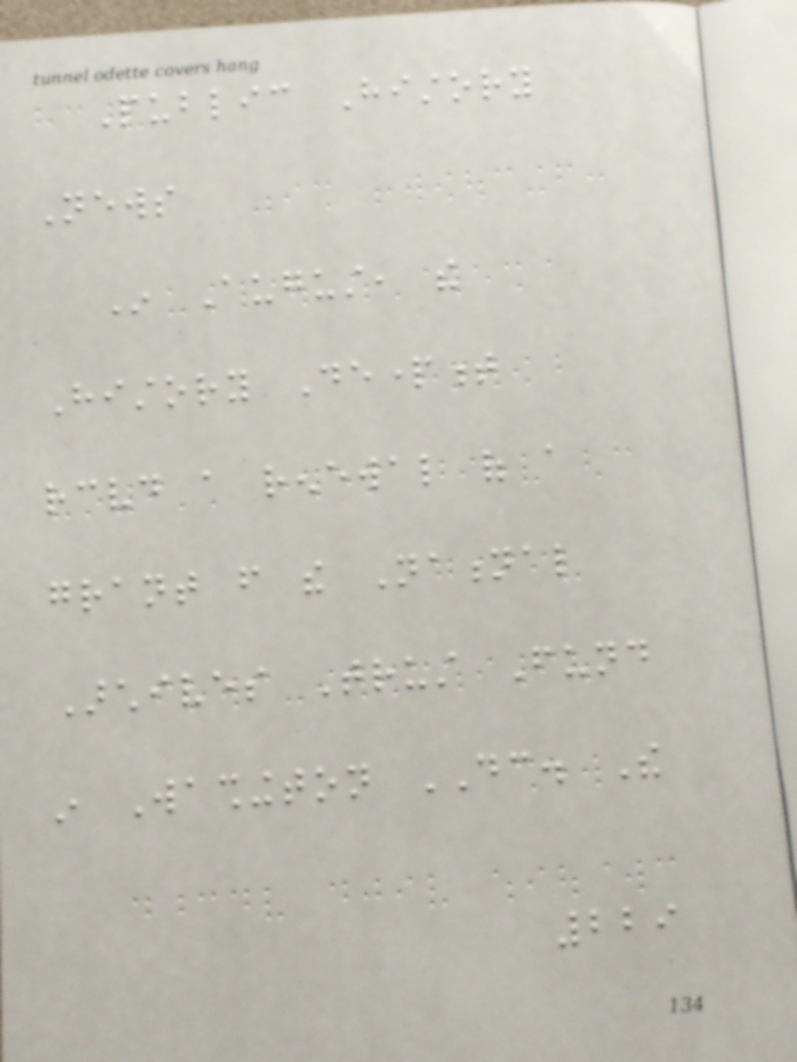Public History
News
In August, the
History Department
received a renewal of a
grant from the National
Archives Trust Fund
in Washington DC. The
229
